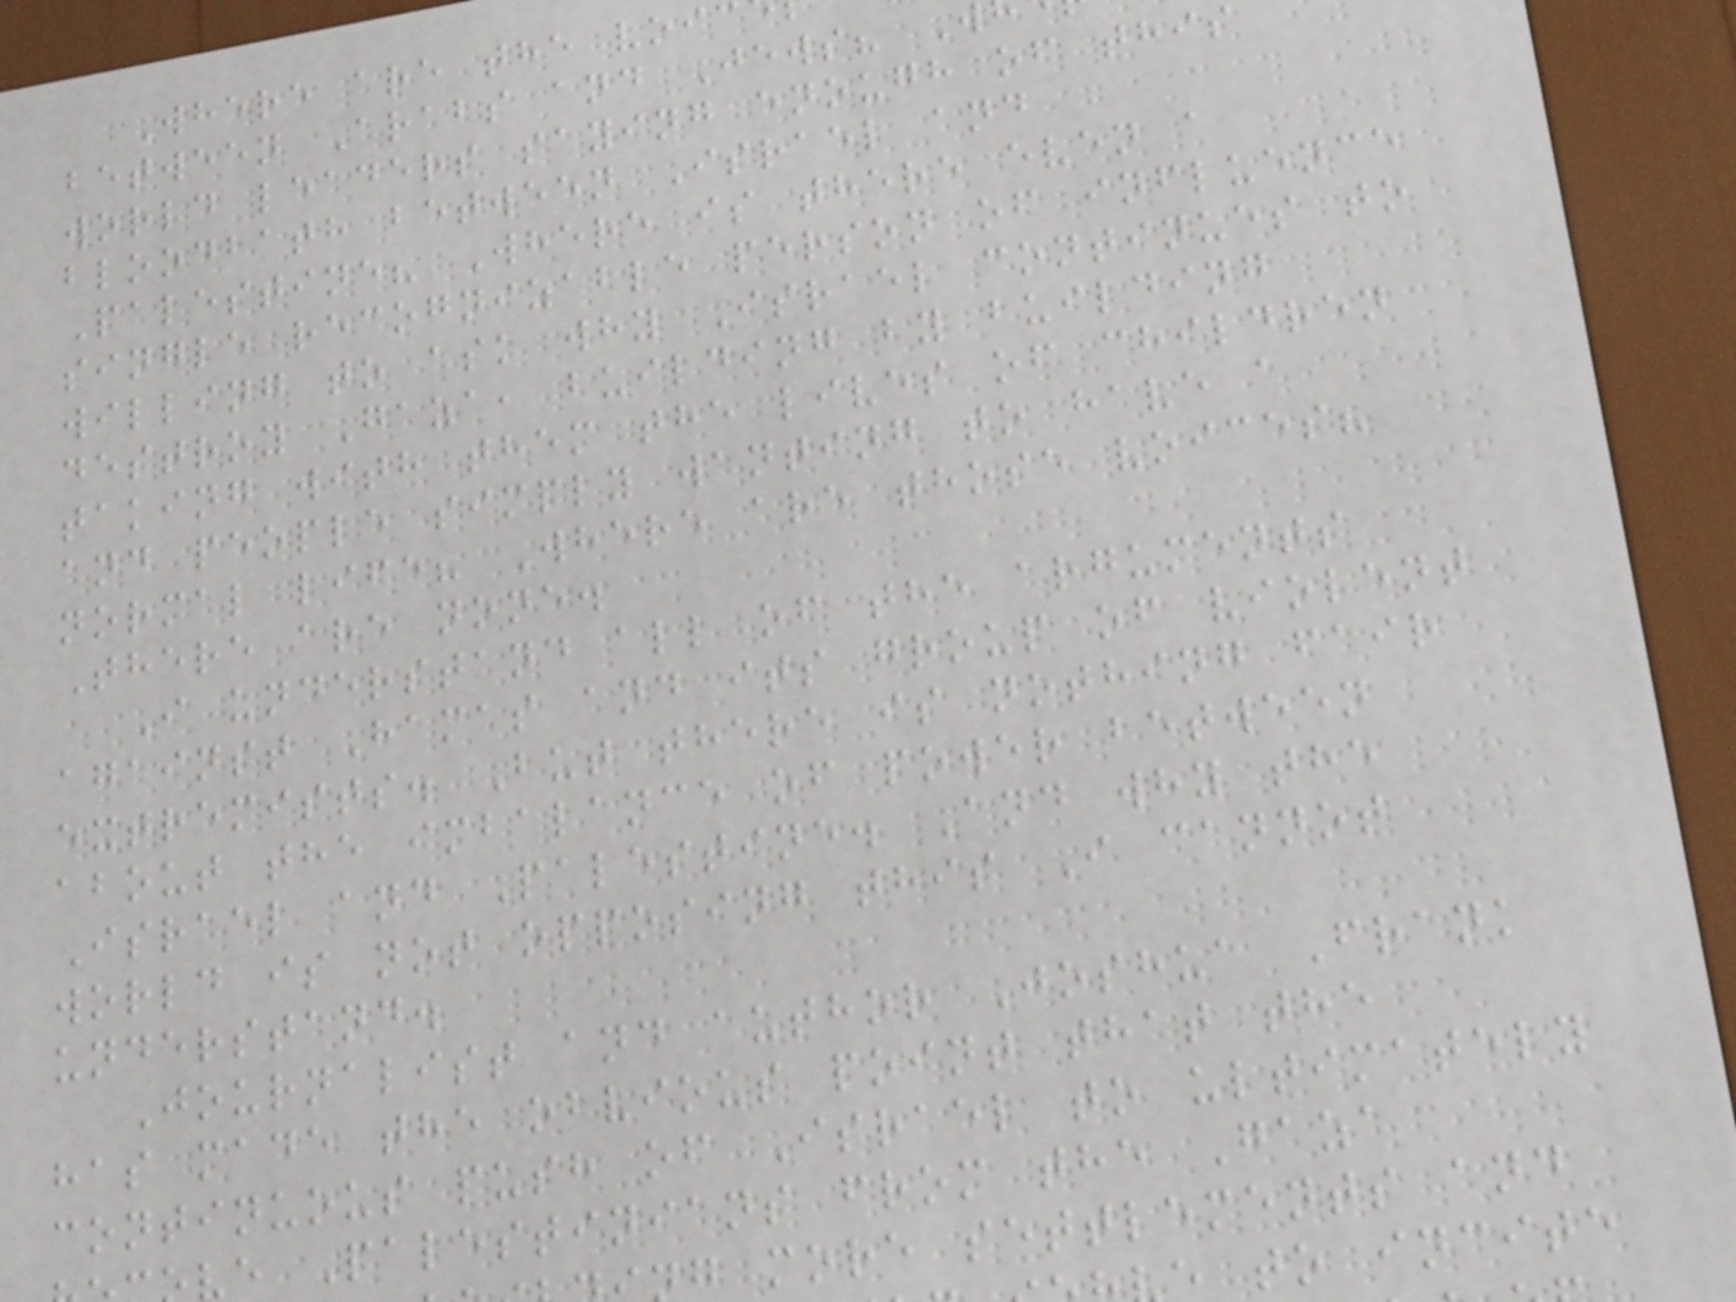Where are the voi
between Arabs and Jews? W
world leaders saying enough of this
bloodbath between Israel and
Palestine? Where is there even a
single recognizable person of influence
willing to ask why Israel continues to
destroy Gaza, building by building
taking with them the lives of children
and people simply wanting to have a
normal life? Where are those voices?
There are none.
I understand all of the arguments
against Hamas and its group of violent
extremists. But there is nothing fair
about the imbalance of power between
Israel and Palestine. And why the
world is not opposing this I cannot
understand.
Journalist and author Joshua Frank
has made the obvious point that the
continuous push of Israel to ultimately
ve Palestinians from the Gaza
g more settlements and
e to incite
